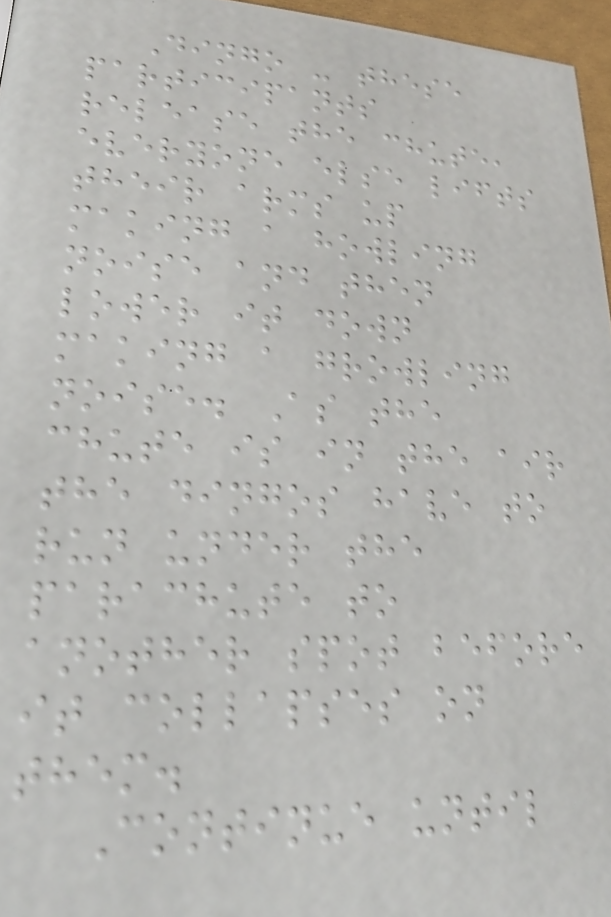Dingo - these
participants
release the chute,
everyone else lifts
their arms up
making a howling
noise and then
lower it down
making a growling
noise. As the
chute is in the air
the dingos have to
run under the
parachute to
another spot before
it collapses on
them.
Continue until
